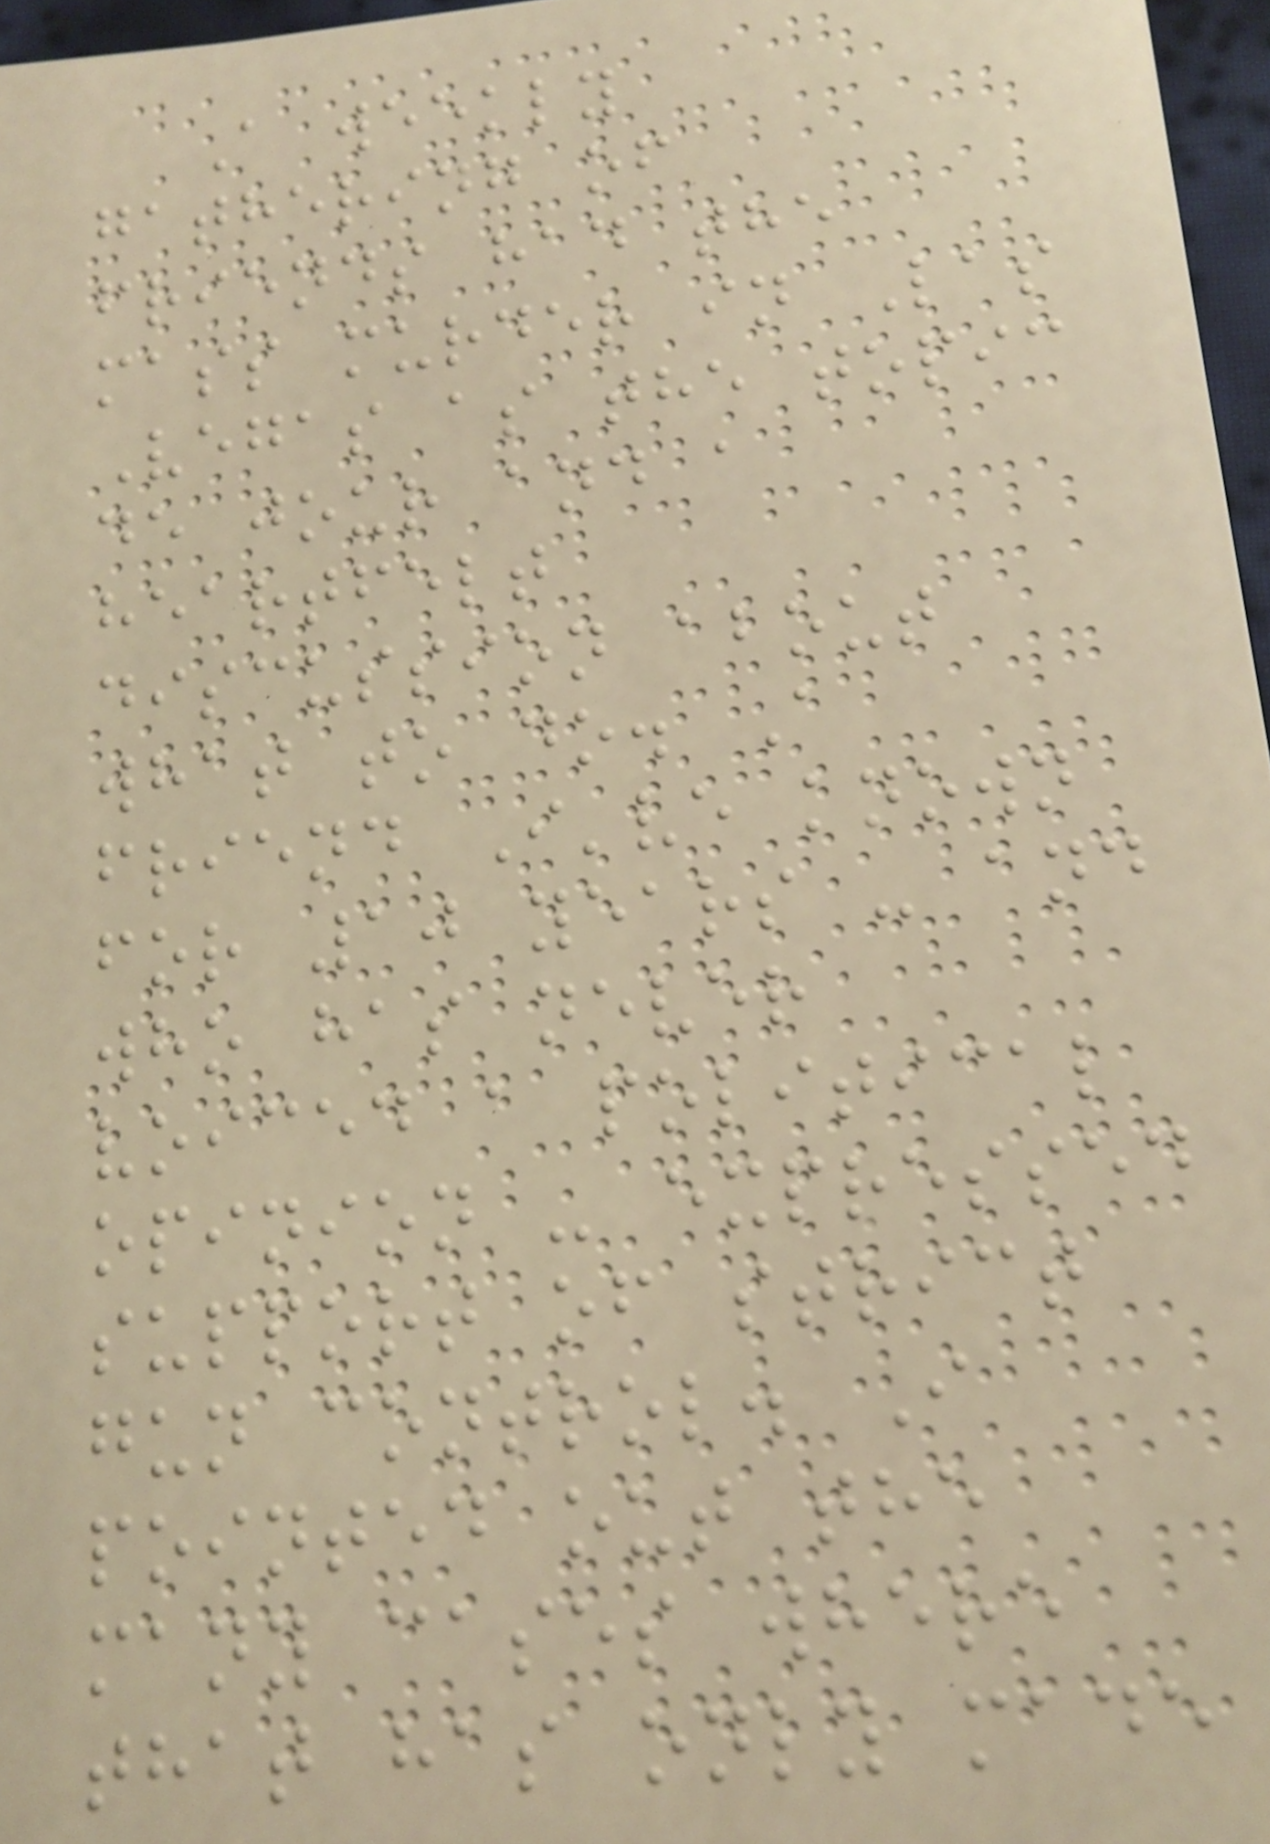A weekly
gathering of
friends had the
mass murder in Las
Vegas as the topic
de jour and a
heartfelt
discussion about
what to do. A
friend I've known
for 10 years - and
who has never
voiced a political
opinion - expressed
support of strict
gun control. I
pointed out the
many cases where
that has only made
